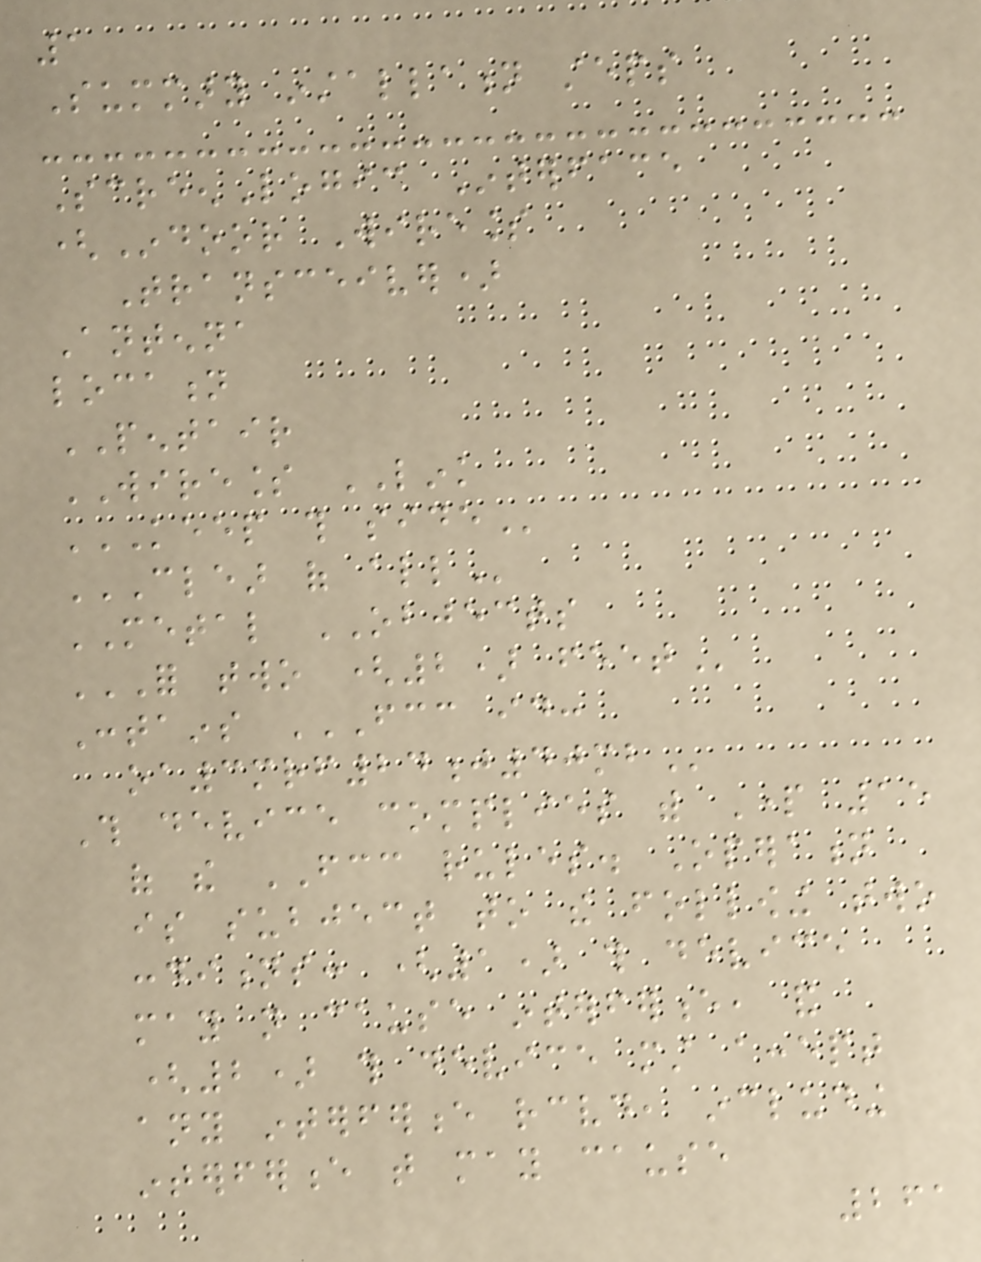1
Summary installation steps
ScreenLogic Interface
(Indoor Wireless
Transceiver)
Antenna
location
PENTAIR
WIRELESS LINK
KEEP THIS SIDE
CLEAR OF ALL
METAL OBJECTS
FOR TWO (2) FEET
Contains FCC ID:
OA3MRF24J40MB
This device complies with Part 15
of the FCC rules. Operation
is subject to the following two
conditions: (1) this device
may not cause interference, and
(2) this device must accept
any interference received, including
interference that may cause
261
